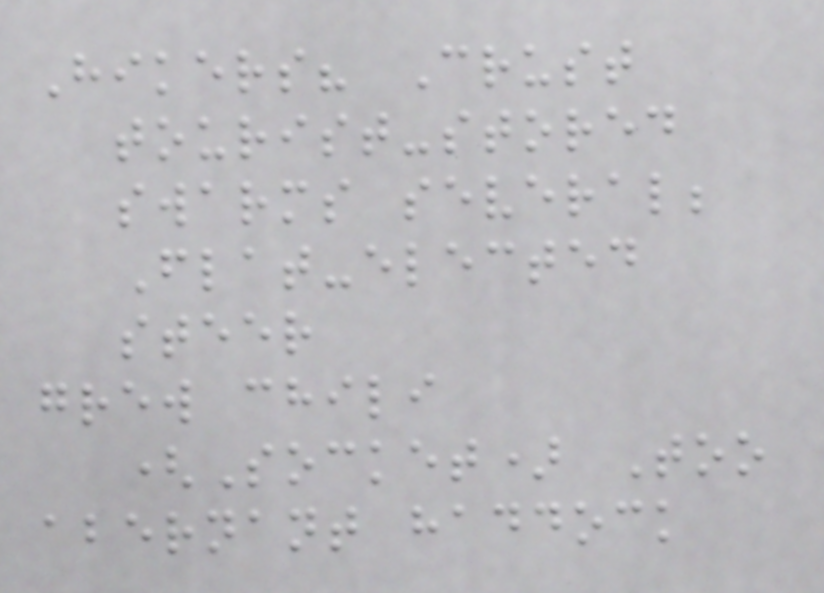Hikers? Crust
tourist-stored
swarms several;
Flat-elected
steer
grew chili
(Socket) Too
abernant haddock
